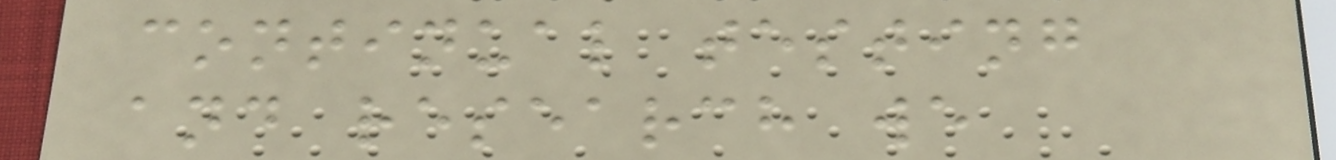continual testing
and research we
